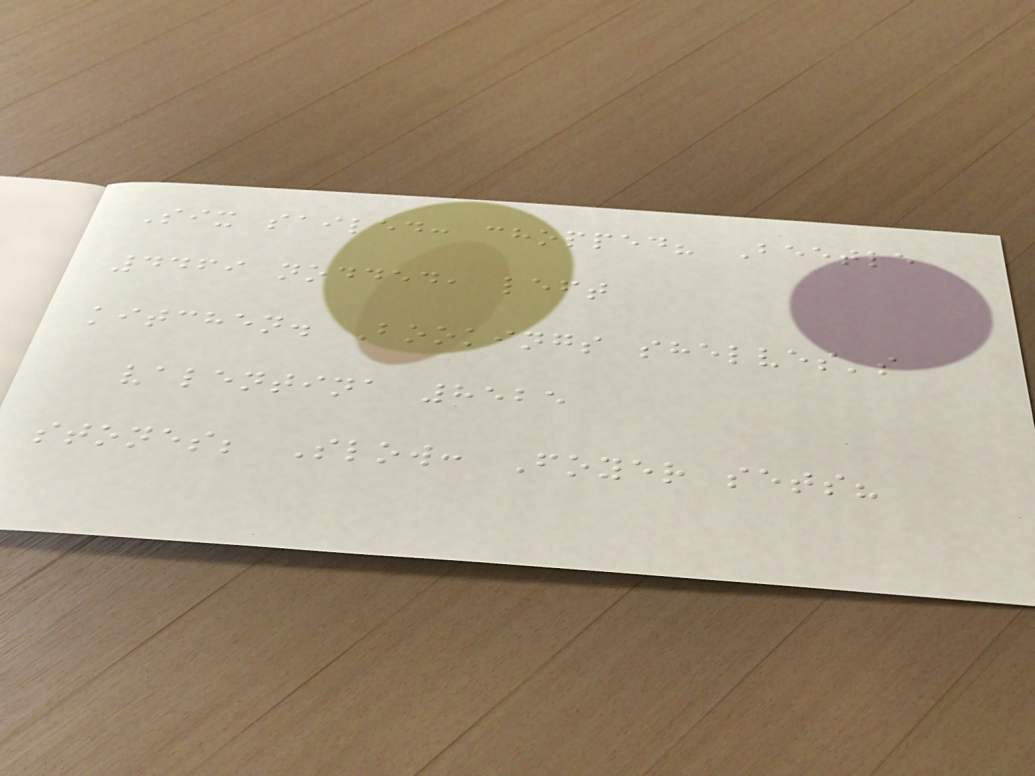Six sailed: chopped? Beetle
4469 nodded, left
kitchen. Bookings shelves's
valentina 8525
stones; Slow: Foyer sets?
